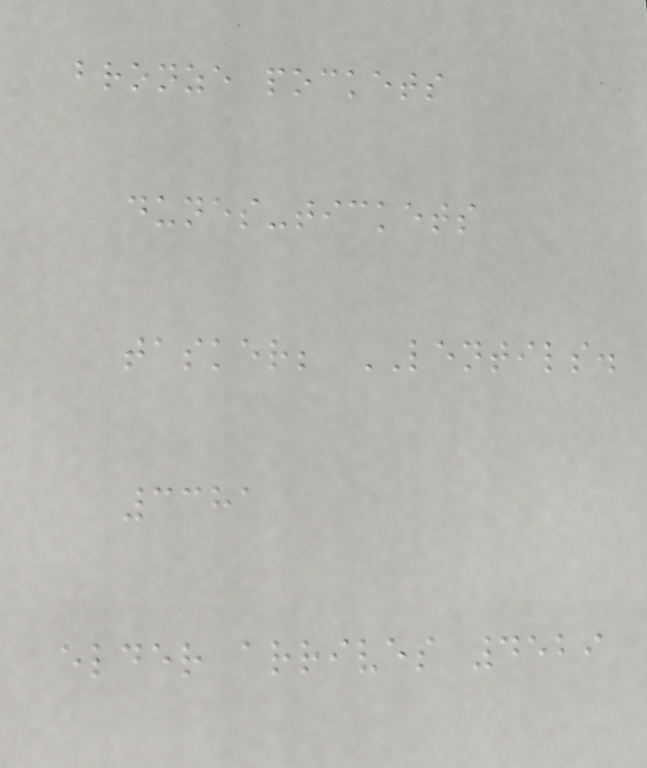bronze pockets
dunes-tickets
tasker; LENTILS.
3381
elder arrives 4529
